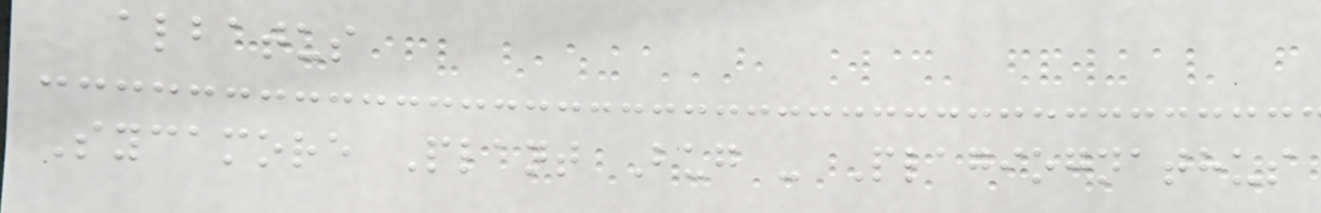albatus
Sycamore Plant Bug - Plagiognathus
